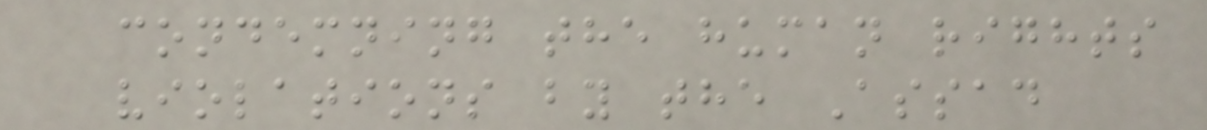condemning the human rights
violations by the Assad
